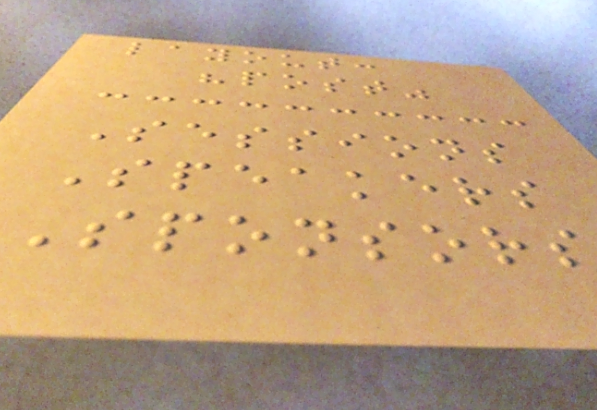layout:
"post"
Sessions
Speakers
Sponsors
